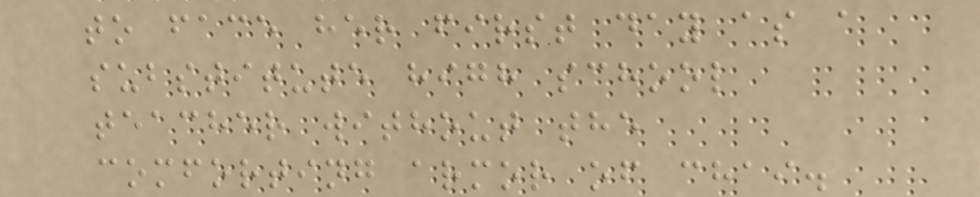to face her first day as a
substitute high school
teacher without the
comforting armor of chai.
